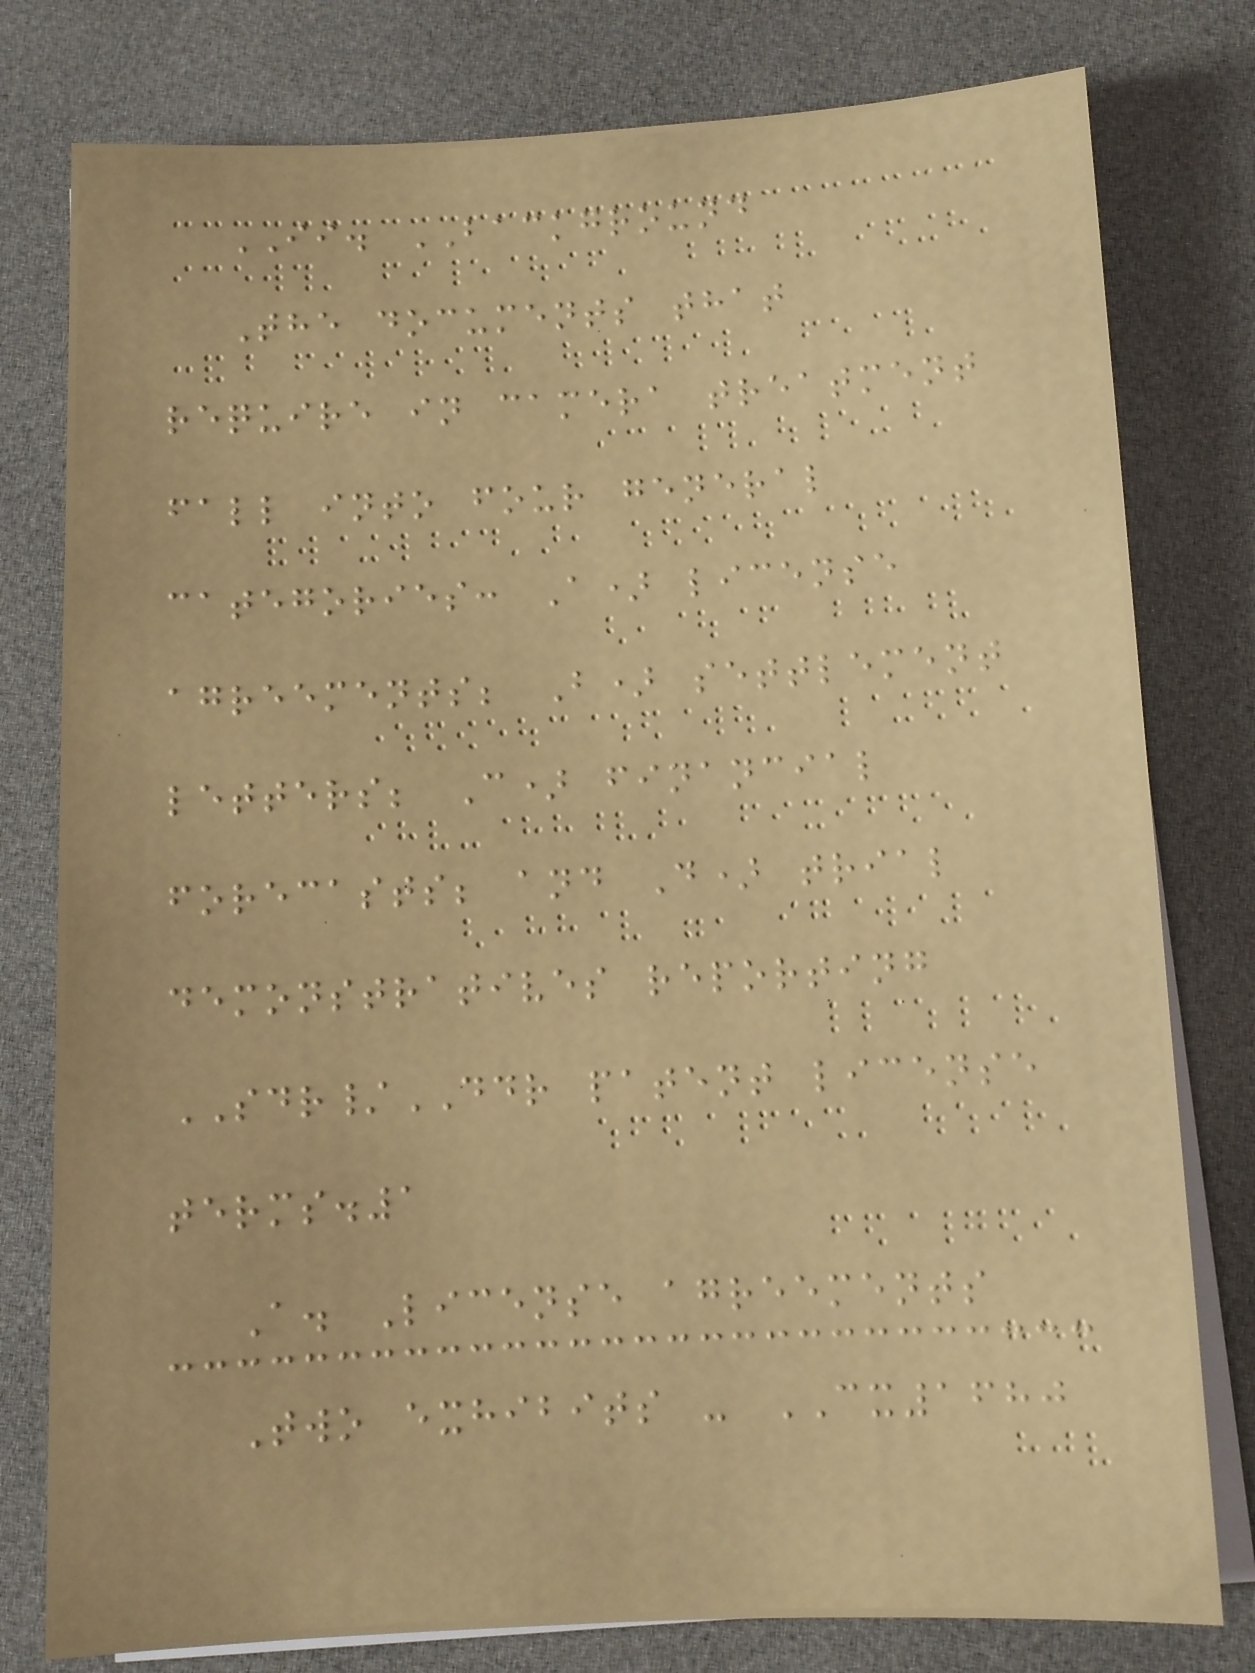II. BACKGROUND
The documents that
require in camera treatment
fall into four general
categories: A) license
agreements; B) settlement
letters; C) financial
forecasts; and D) trial
demonstratives reporting
SDR/DDR patent license
terms.1
A. License agreements
Two exhibits - CX1680
